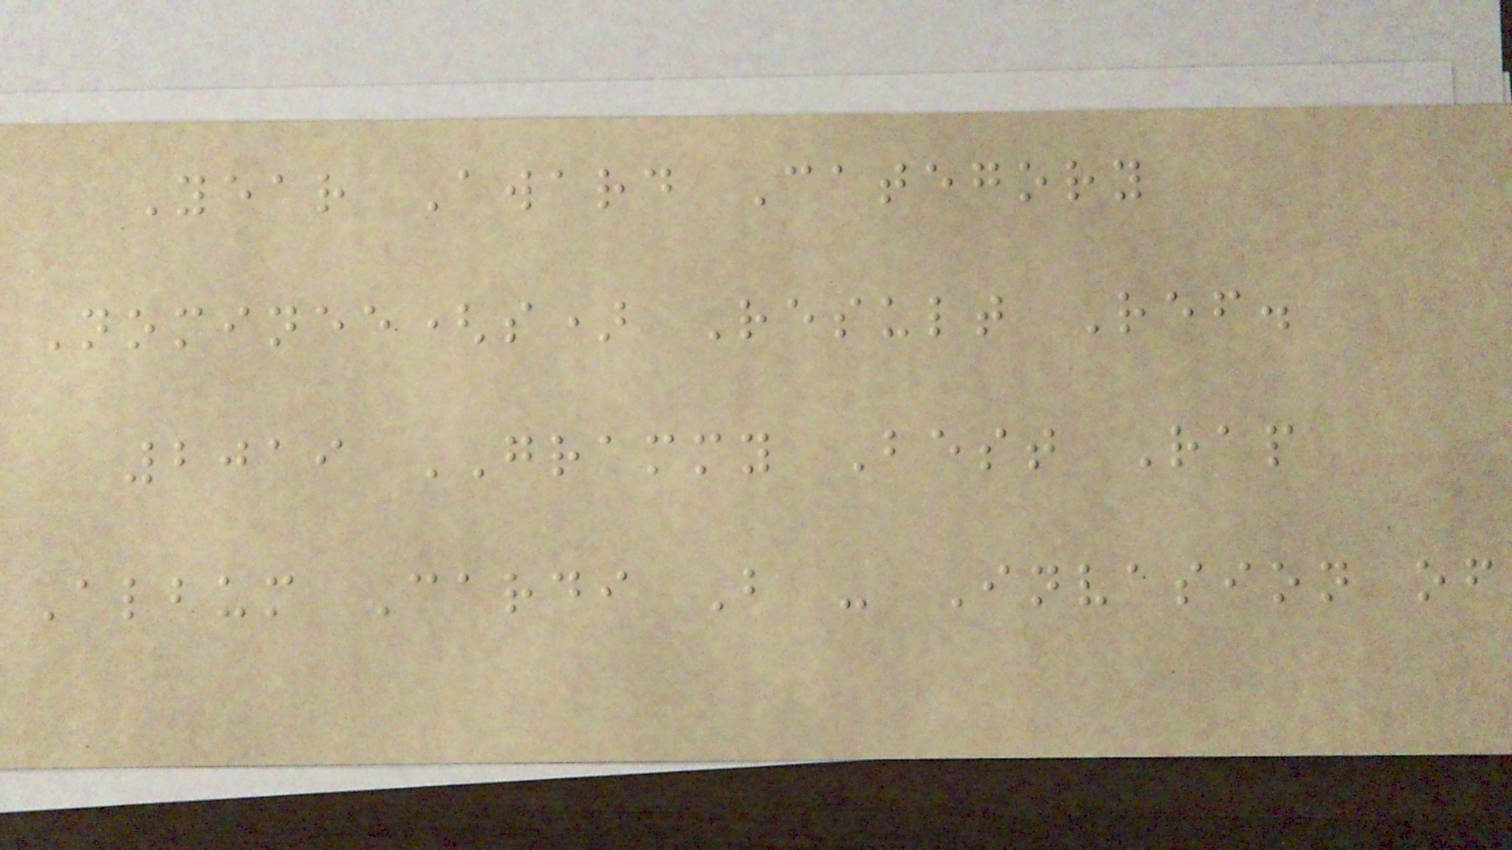Year Award Category
Nominee(s) Result Ref.
2019 GRAMMY Best Rap
Album Cardi B - Invasion of
